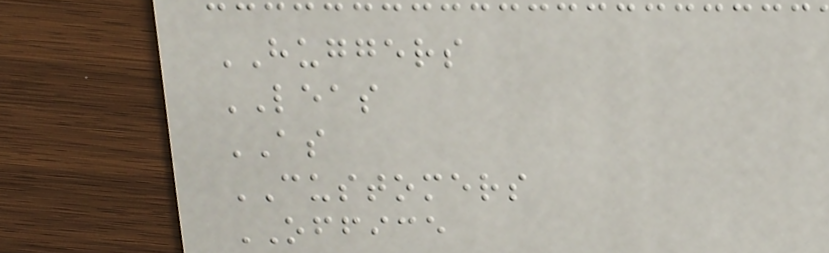HUGGERS
LEAS
AS
CUSTOMERS
OFFICE
